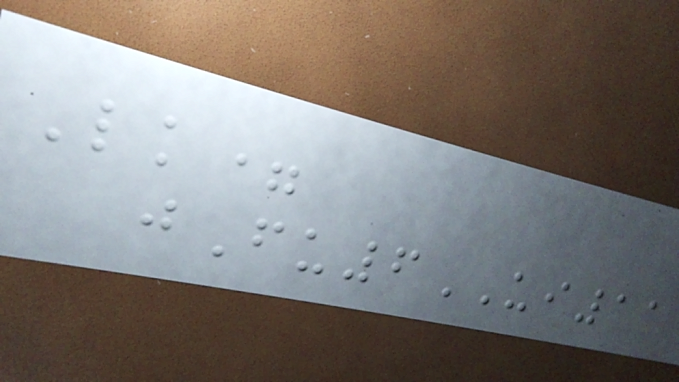Lk=
jFu6UI11
